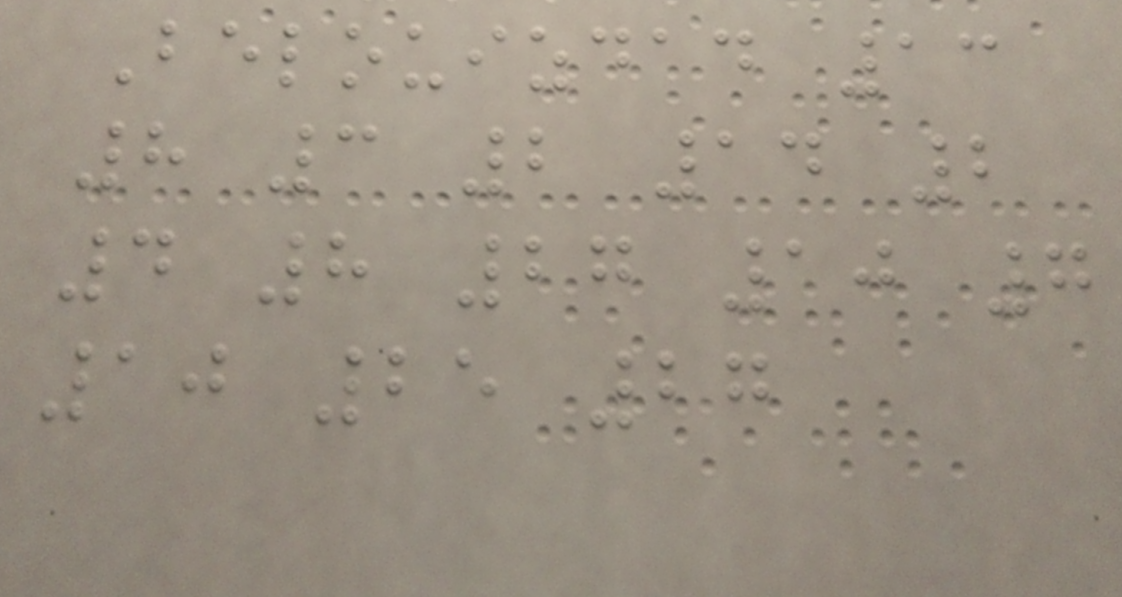Belouizdad 13
8 3 2 14 2
4 8 27 10 7
10 25 27
